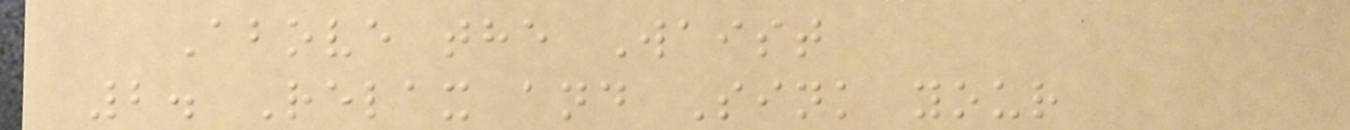Above the Waist
2. Relax and Sink your
